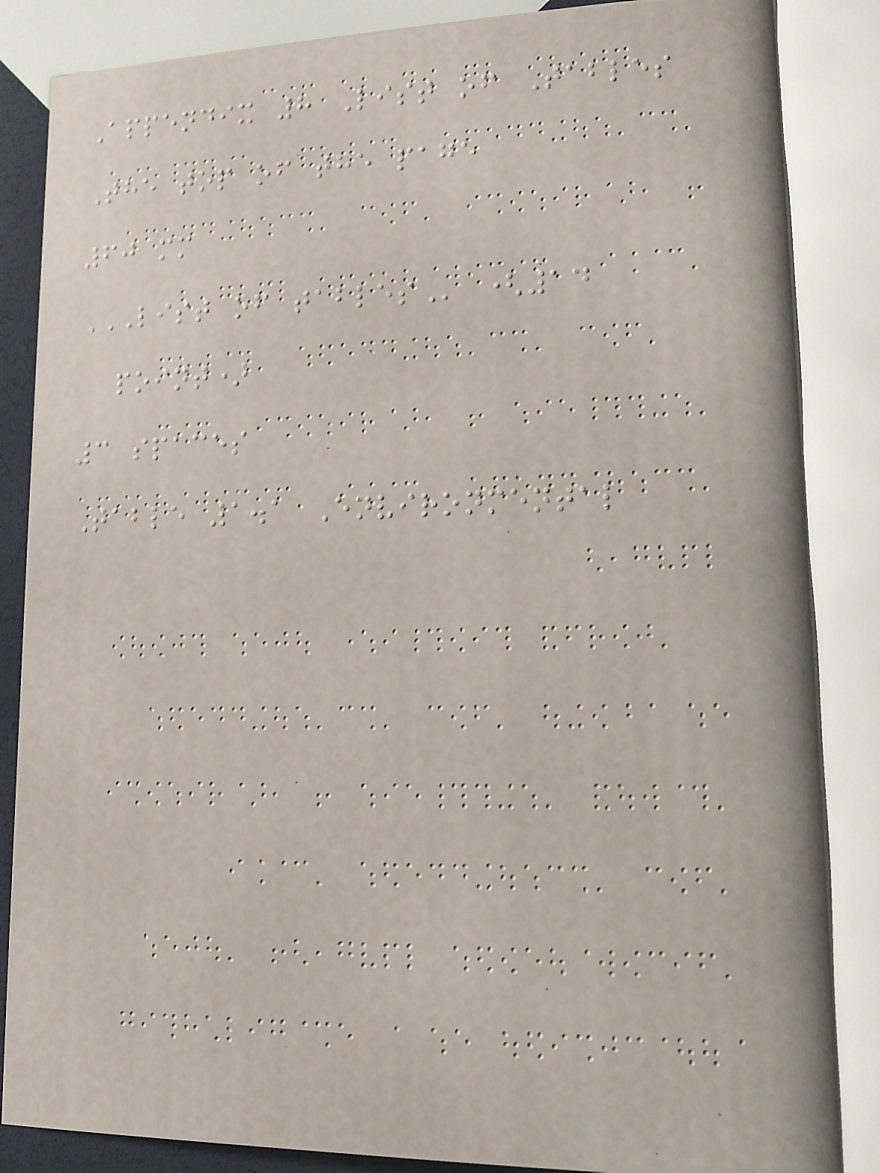Appendix 8 List of Tables
The top of the page
60 mm
LIST OF TABLES (14
point)
3 spaces
Table 1.1 Environmental
